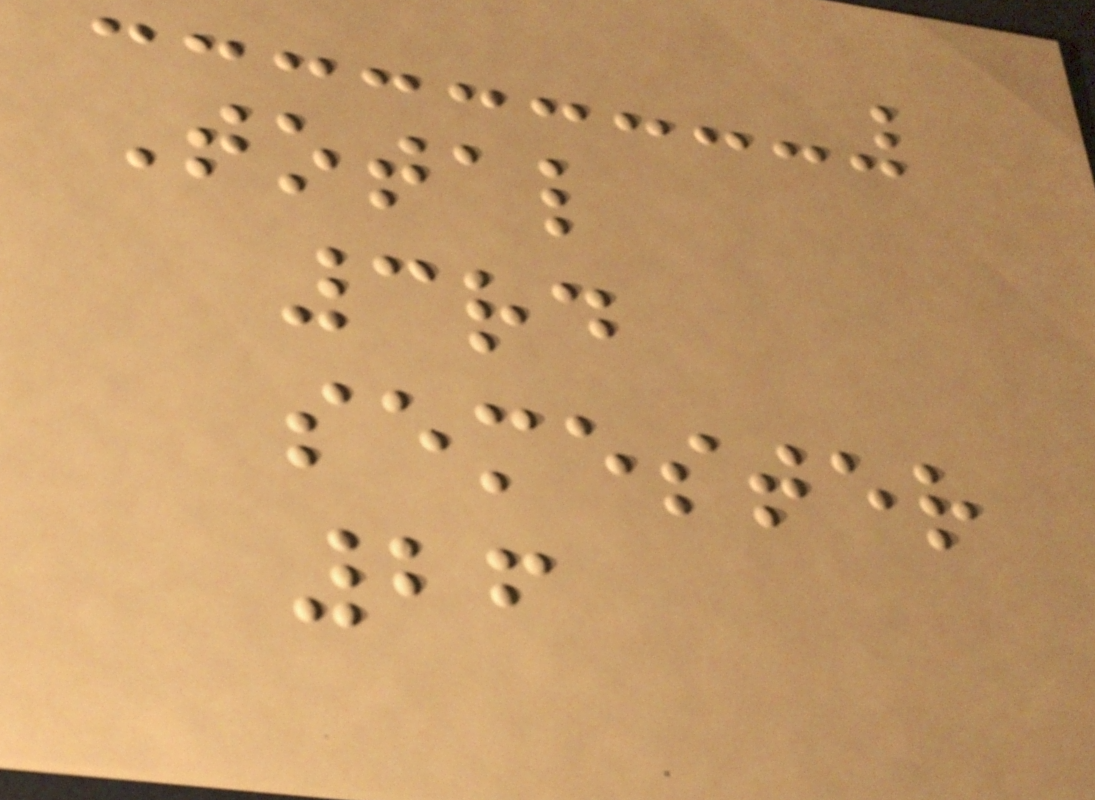Total
3rd
semester
26
